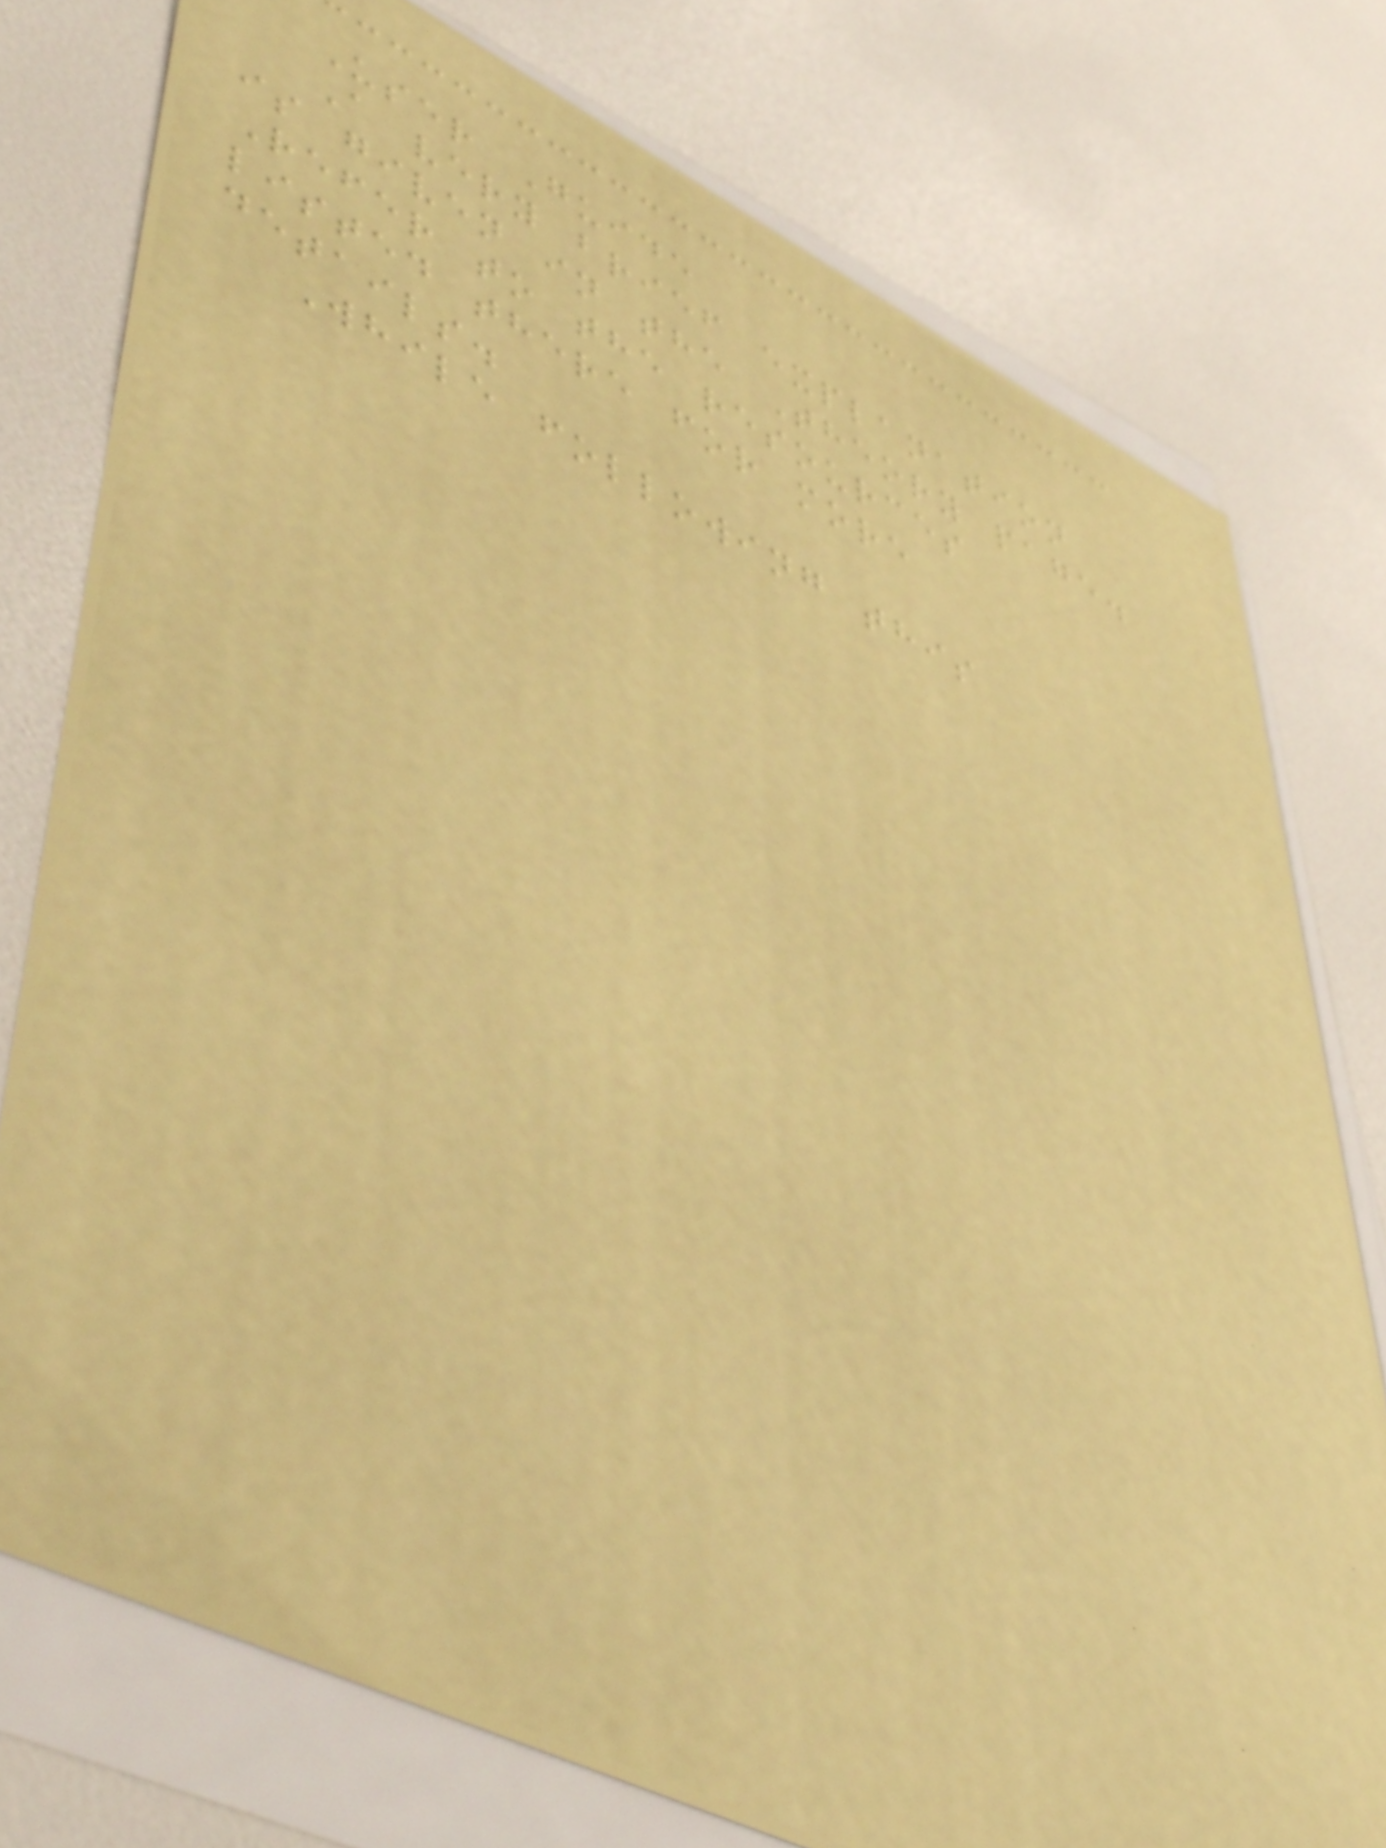User Guide
A very brief explanation
is given in the Theory page.
Refer to the resources
listed there for more
details.
While following this
